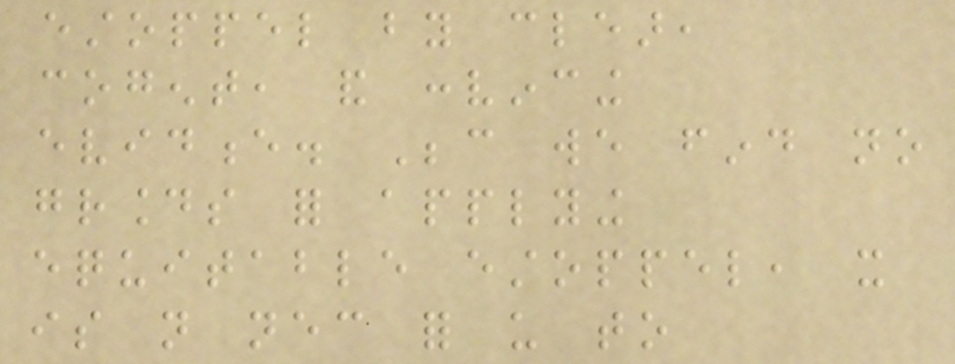estoppel by clear,
cogent, and convincing
evidence. Because we find no
grounds for applying
equitable estoppel, it
is not necessary for us to
